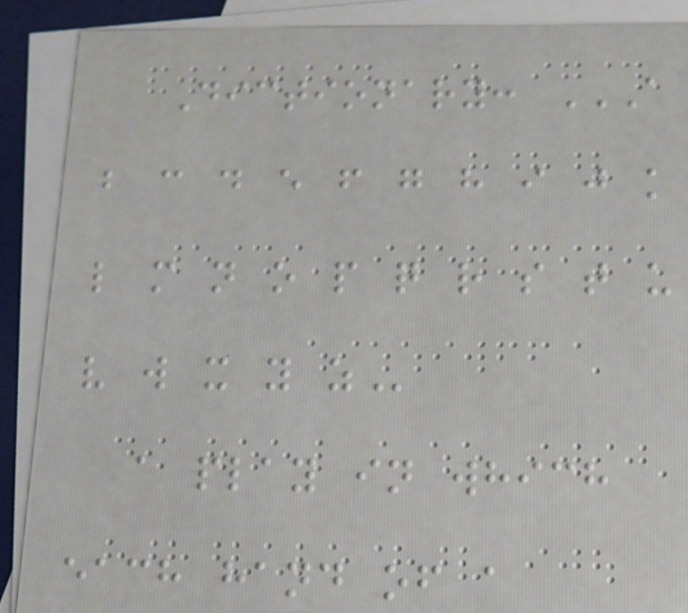Dictionary: A
B C D E F G H I J K
L M N O P Q R S T U
V W X Y Z
a play in which
each hand of a
